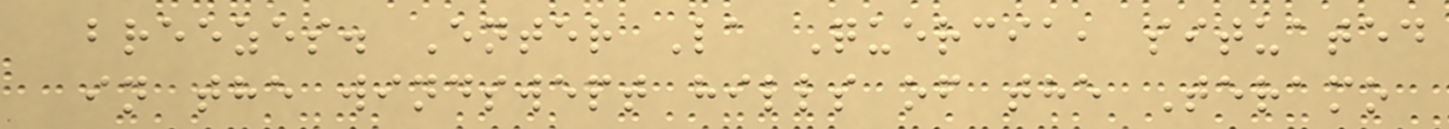breezes. Enter La Quercia, situated
in the windswept hills of the Teramo
